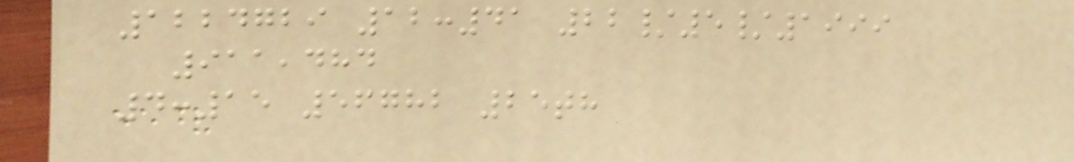1224729 12:41 22/5/1999
911,484
4:15 56782 25th
